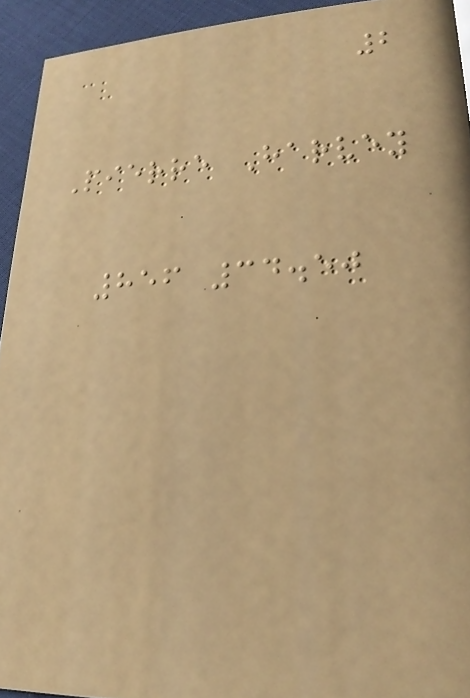2
Pierre Harvey
856 34.50
